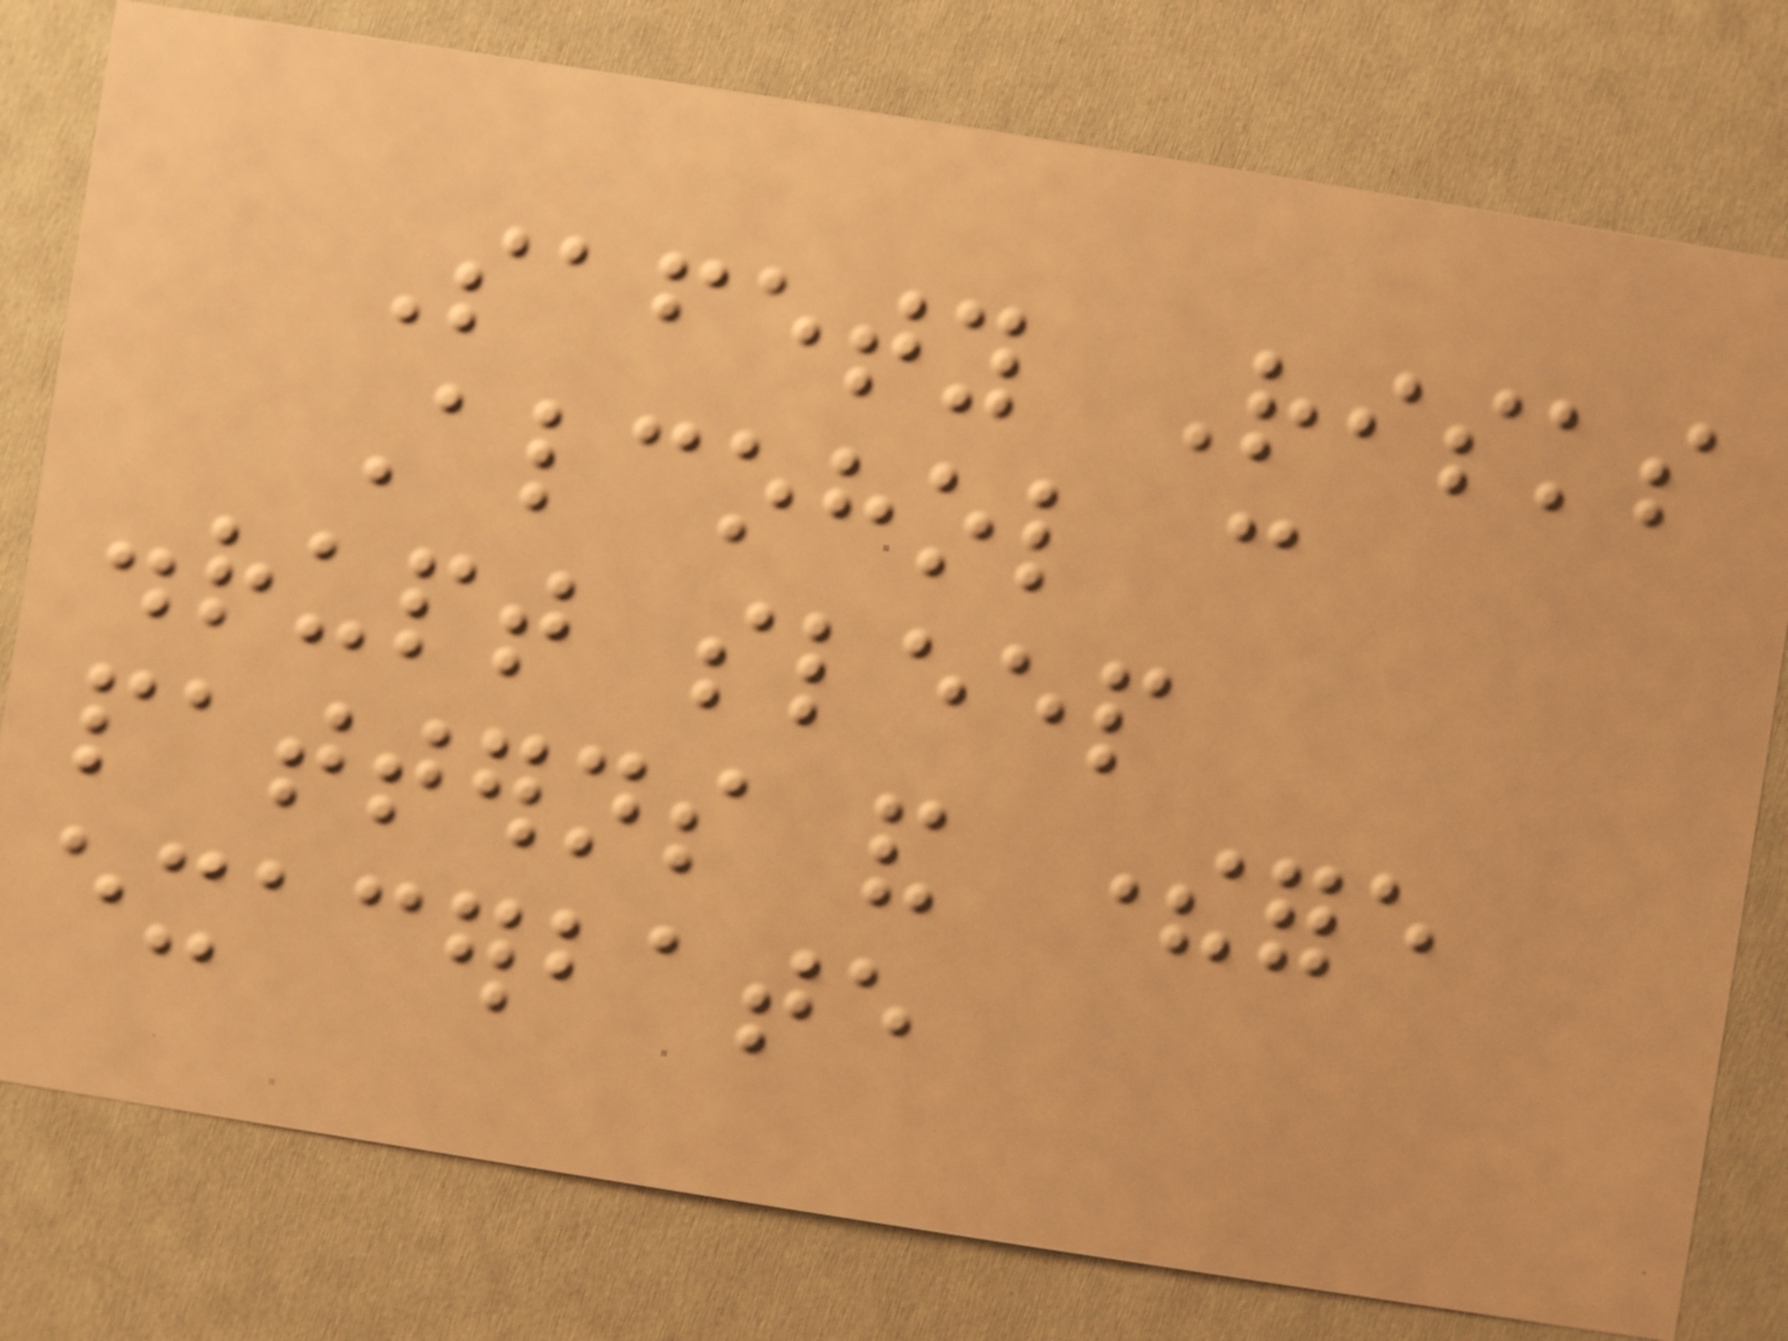Safety Risks
Alcohol can
disrupt sleep
patterns and therefore
exacerbate
